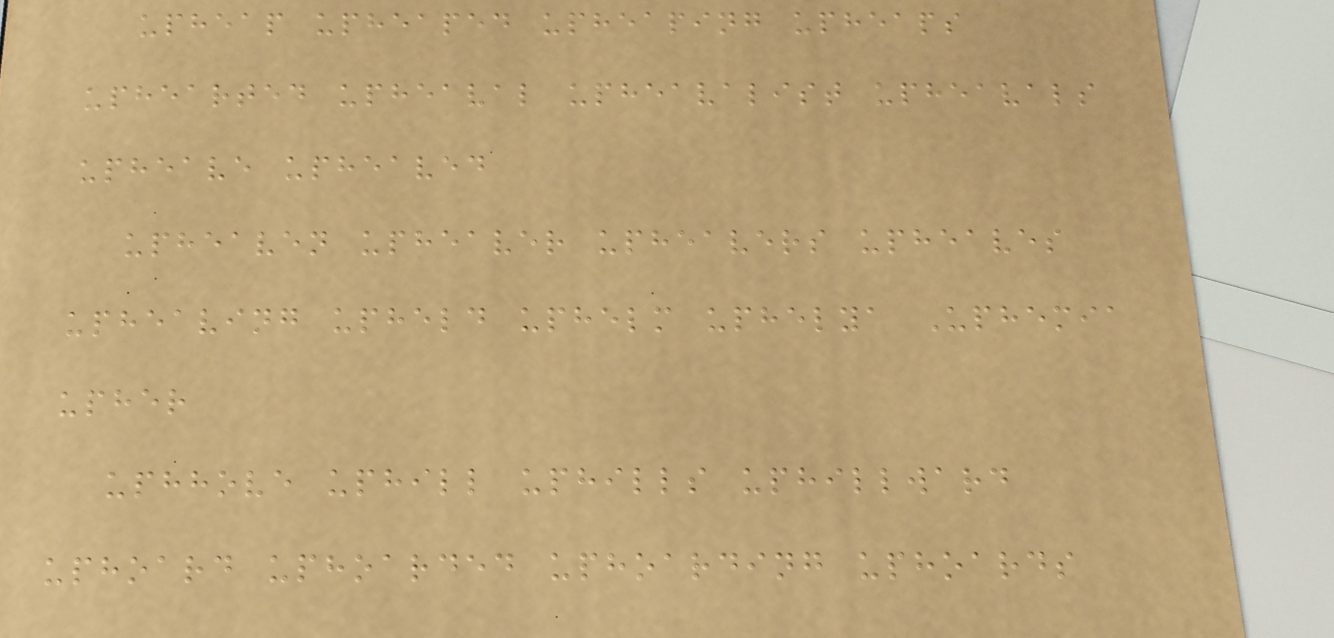upheap upheaped upheaping upheaps
uphearted upheaval upheavalist upheavals
upheave upheaved
upheaven upheaver upheavers upheaves
upheaving upheld uphelm uphelya Uphemia
upher
uphhove uphill uphills uphillward
uphoard uphoarded uphoarding uphoards
